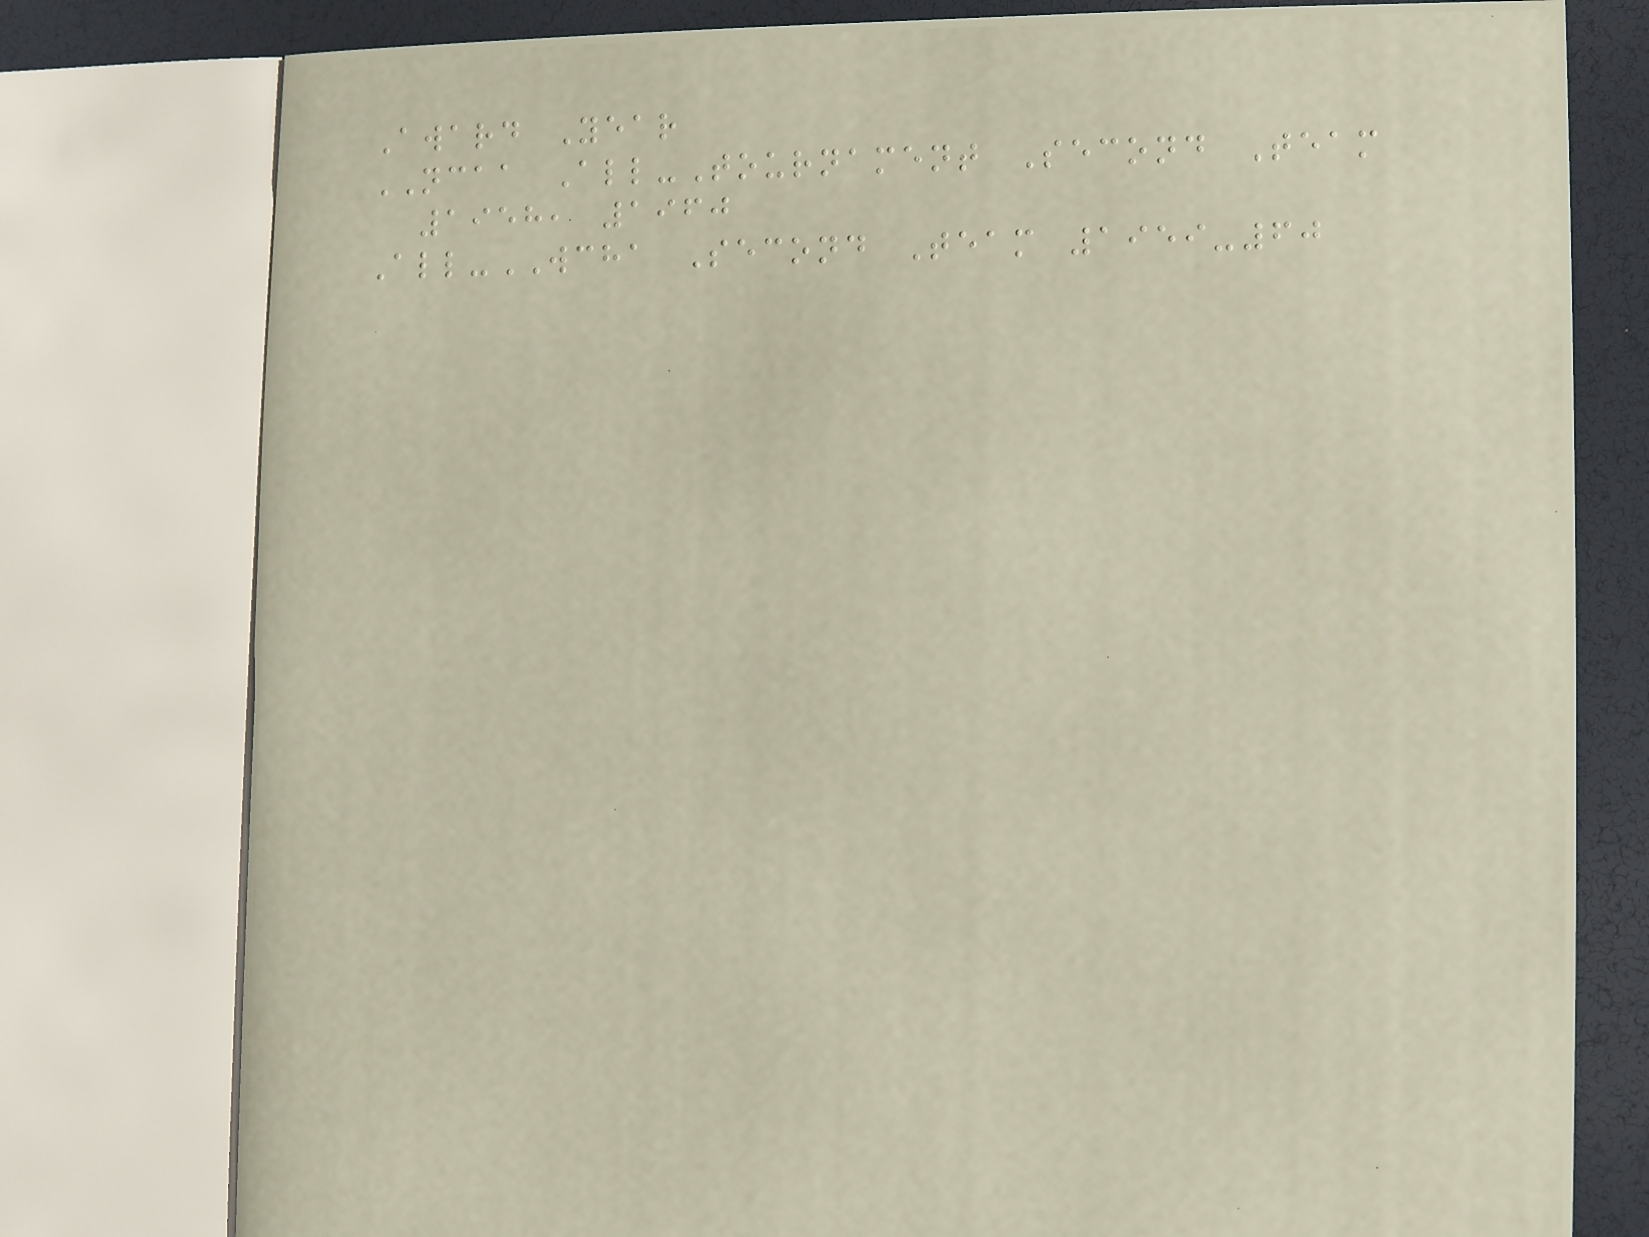Award Year
NCAA All-Tournament Second Team
1958, 1960
All-WCHA Second Team 1959-60
